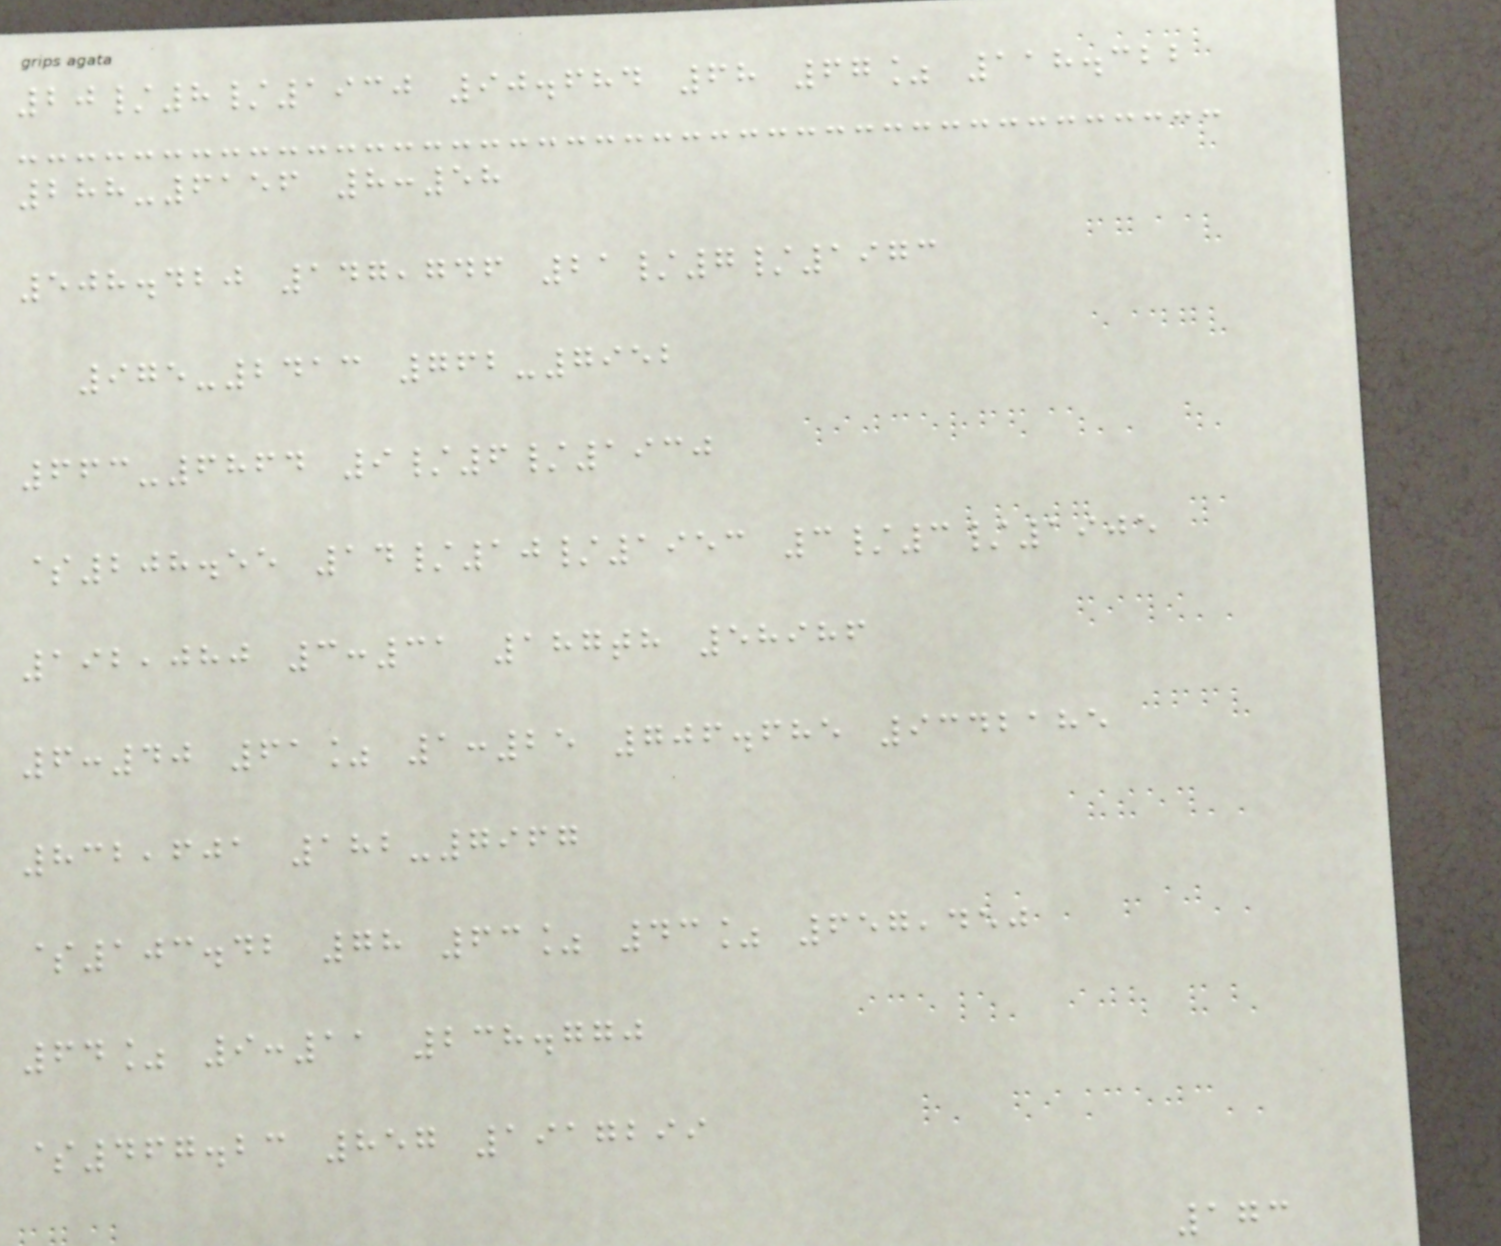20/8/1930 90.684 68 67% 118.322
288-6156 8:58
508.420 147,746 21/7/1973
975-2413 762-7952
663-6864 9/6/1930
$208.55 14/10/1953 3/3/1905
192,080 3:31 187th 58986
6:40 61% 1:25 706.685 9342185
832,601 182-7967
$103.42 78 63% 43% 657,450
64% 9:11 238.770
$467.23 857 1917299
173
